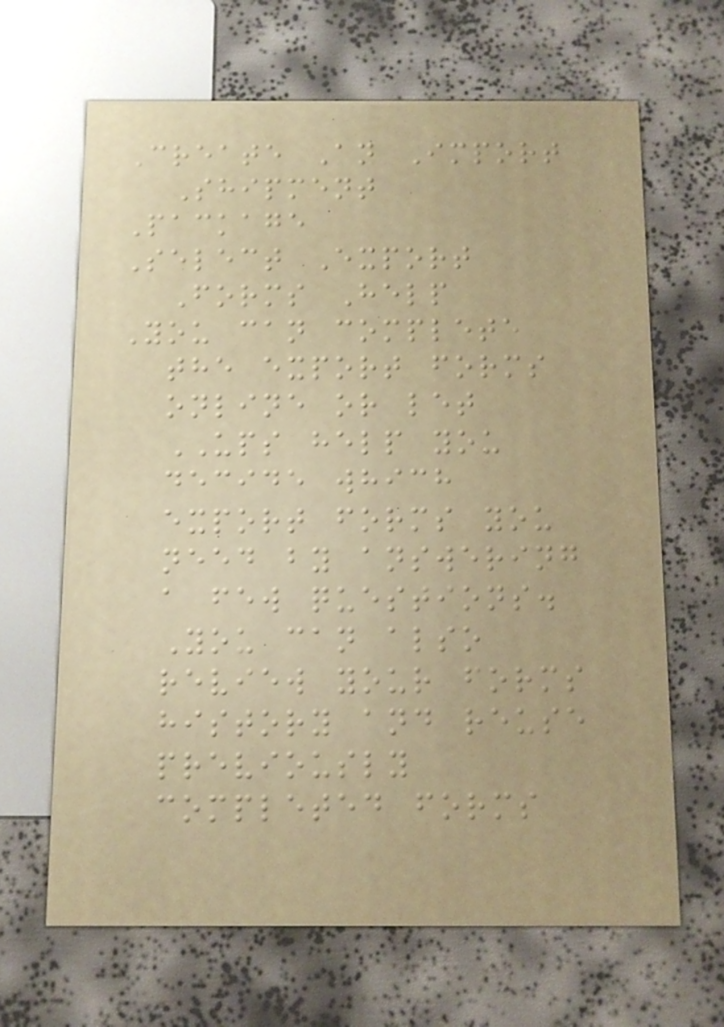Create An Import
Shipment
Package
Select Export
Forms Help
You can complete
the export forms
online or let
UPS help you
decide which
export forms you
need by answering
a few questions.
You can also
review your forms
history and reuse
previously
completed forms
